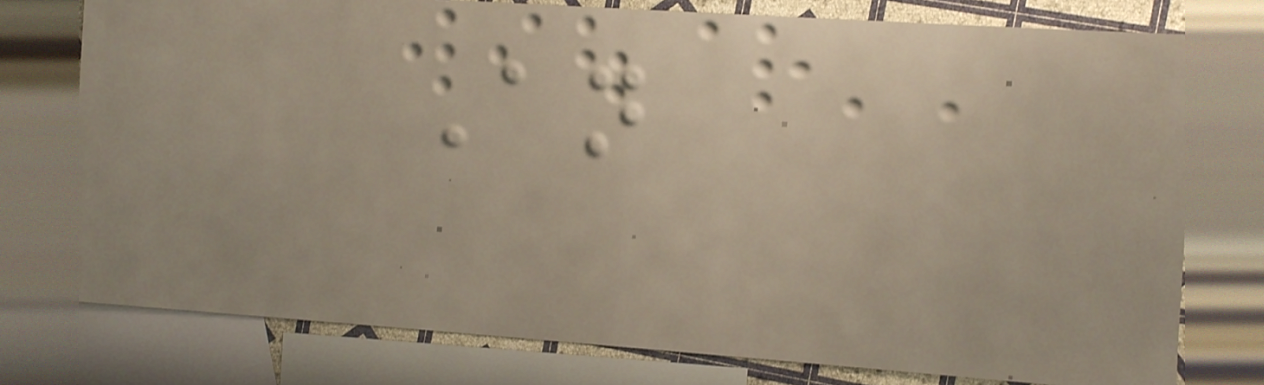An
